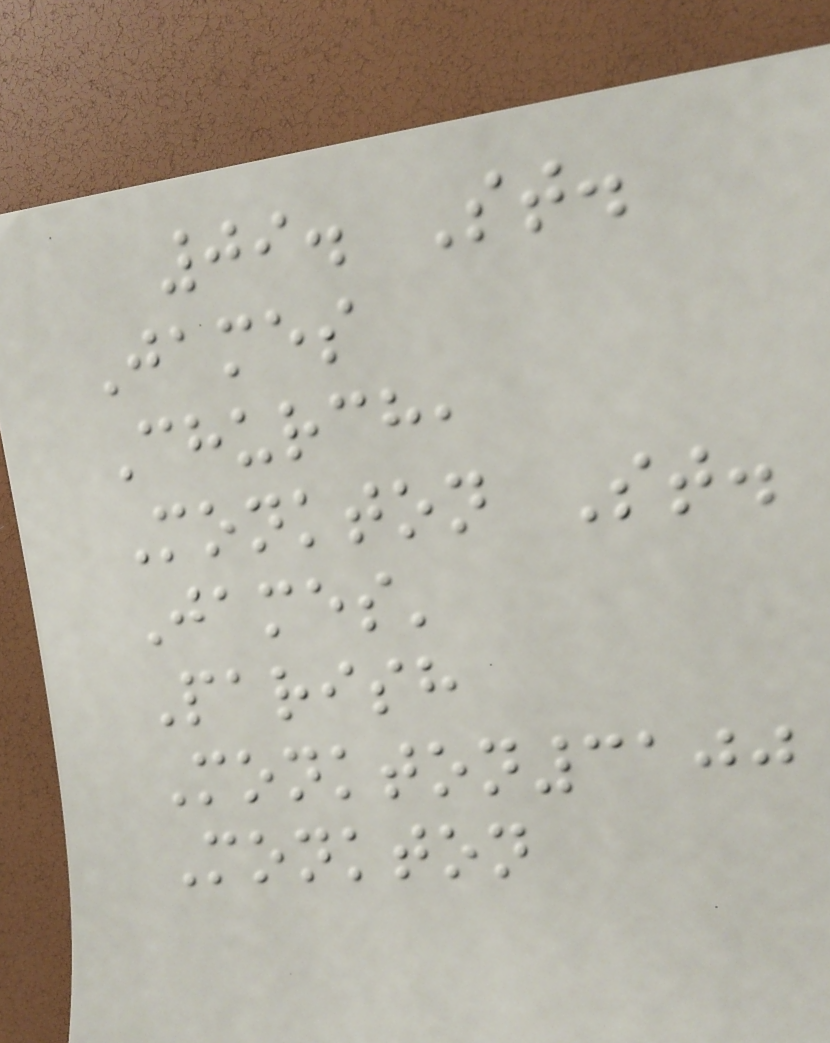09. St.
James
Church,
Monkton St.
James'
Parish
Monkton3100
Monkton
